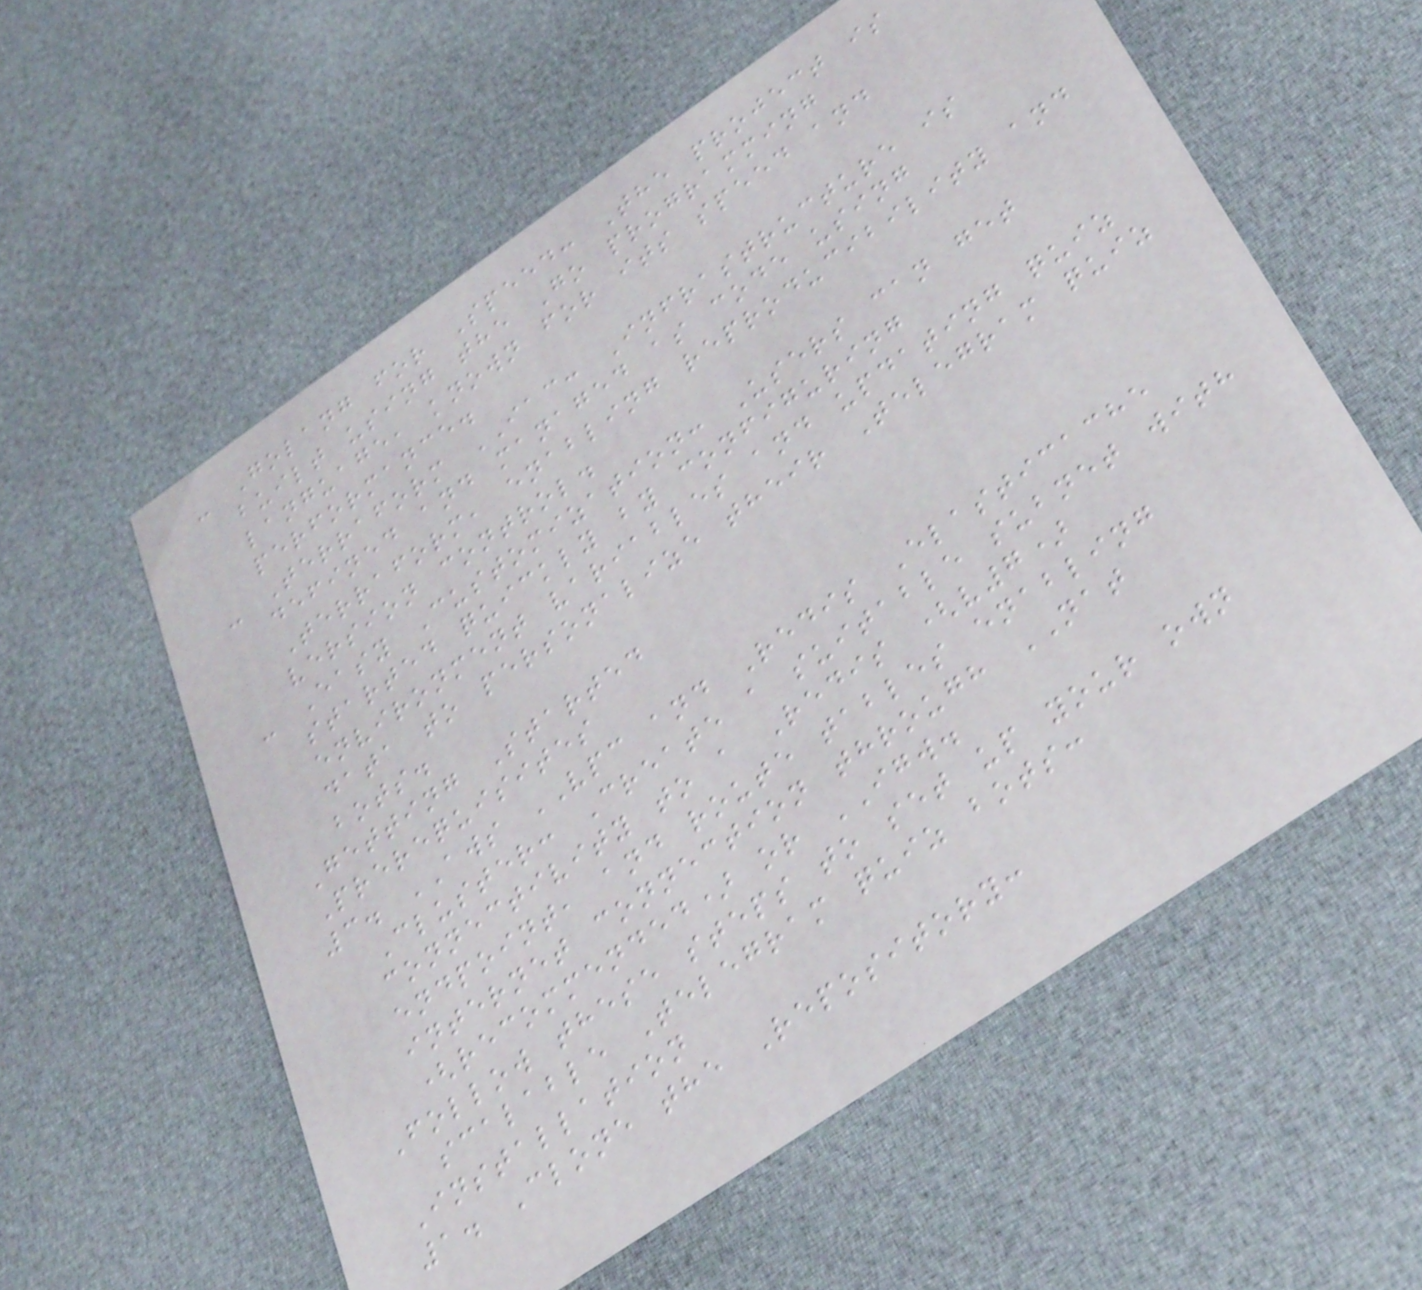- Golang for Speed: The project is
built using the Go programming
language, known for its speed and
performance.
- Terraform IAC: Infrastructure is
defined and managed as code using
Terraform, enabling reproducibility and
version control.
- Easy Customization: Users can get
started quickly by configuring
environment variables and updating quiz
data to personalize their Telegram quiz
bots.
Getting Started
Prerequisites
3. AWS VPC and Redis Elasticache
Cluster: Create a suitable subnet with
connectivity to a Redis (v7)
endpoint, and route tables enabling
internet connection through NAT
(recommended) or IGW.
Follow these steps to set up your own
scalable Telegram quiz bots:
Installation
1. Clone the Repository:
